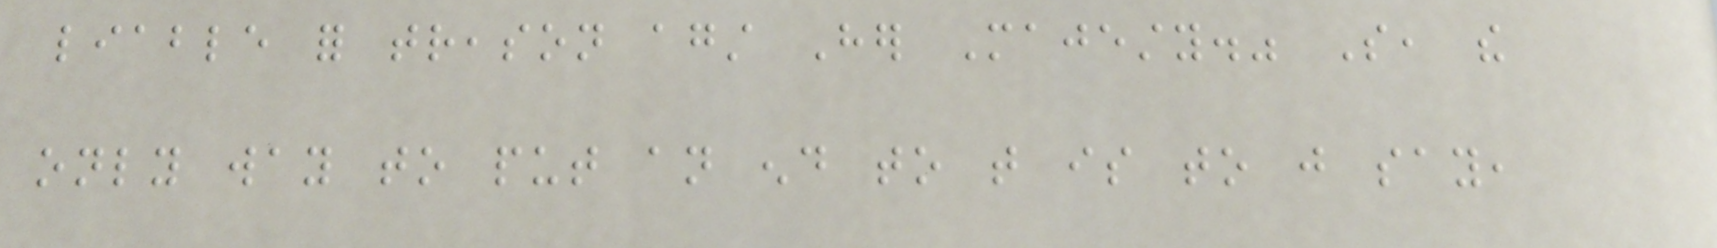liable for treason against Her Majesty." So, the
only way to put an end to that is to just say,
